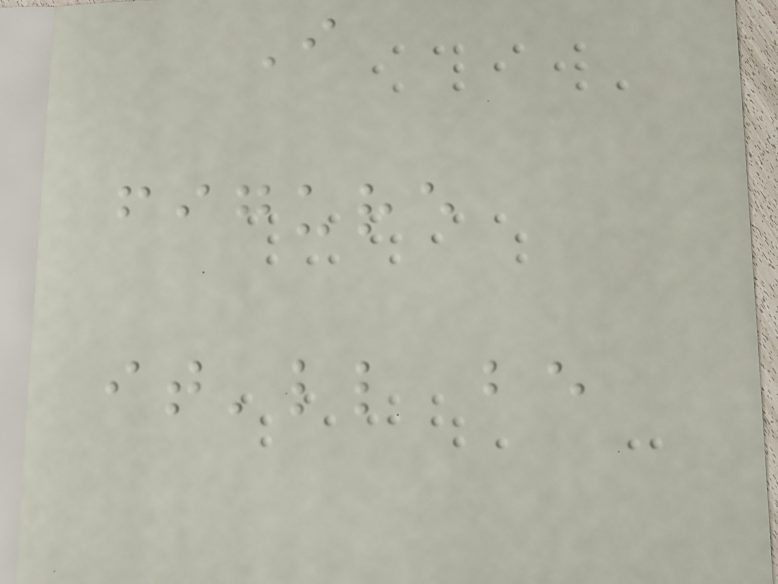I
figure
it'll be
